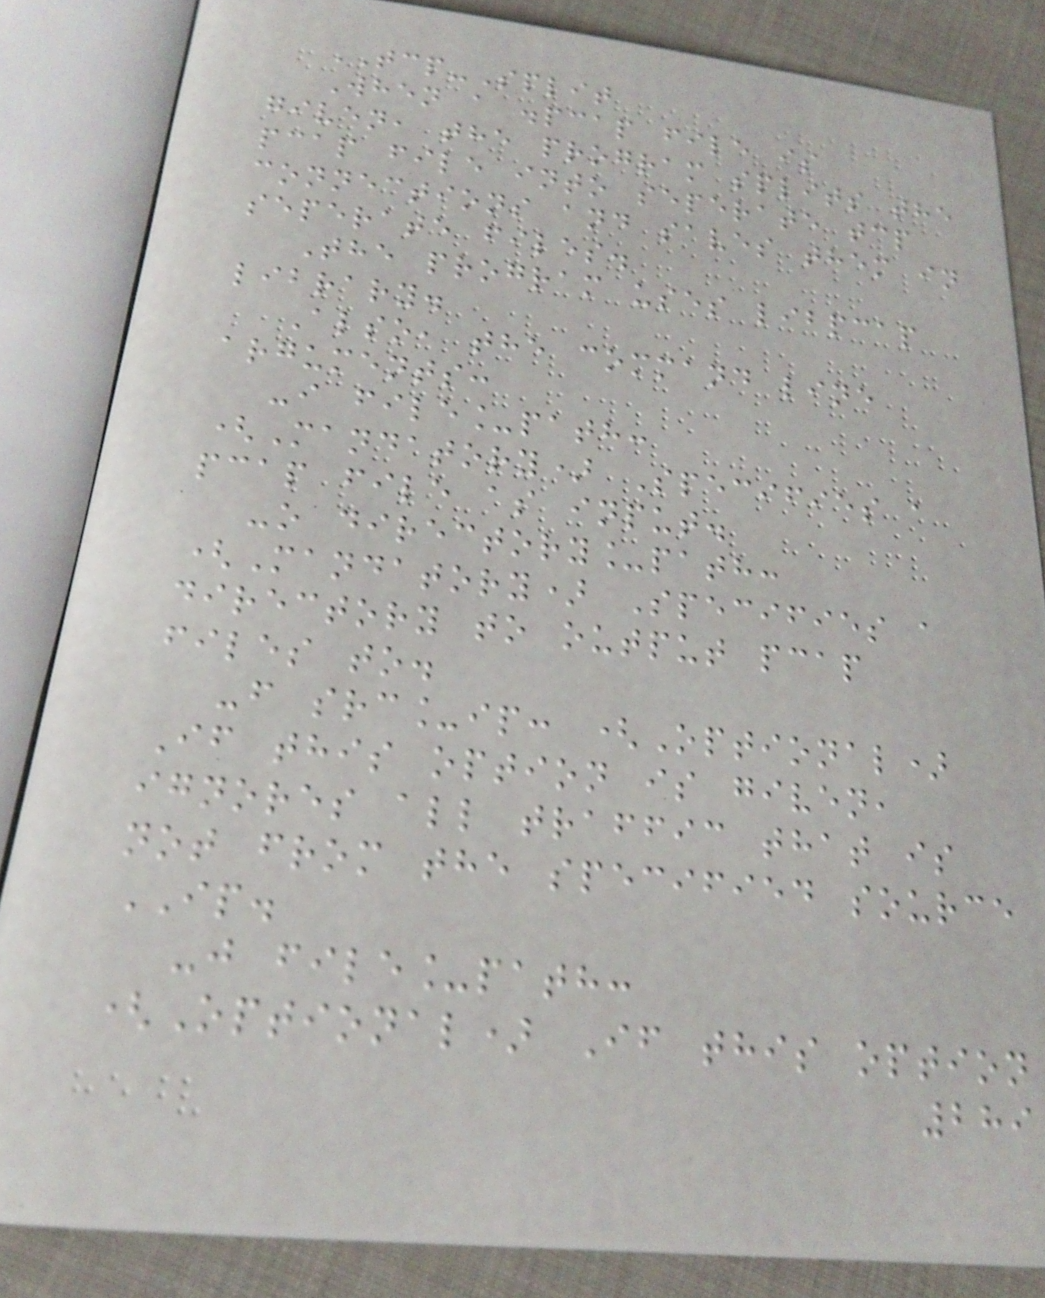TCP-Split
When a .pcap file is
given, the program splits the
pcap file into seperate tcp
connections and saves them in
seperate files.
The program uses libpcap
library.
Also, the command line
arguments:
-i file_path:
(Mandatory) Specifies a
pcap file as input.
-o directory_path:
(Mandatory) Specifies a
directory to output pcap
files to.
-f src_ip: (Optional)
If this option is given,
ignores all traffic that is
not from the specified source
IP.
-j file_path:
(Optional) If this option
289
